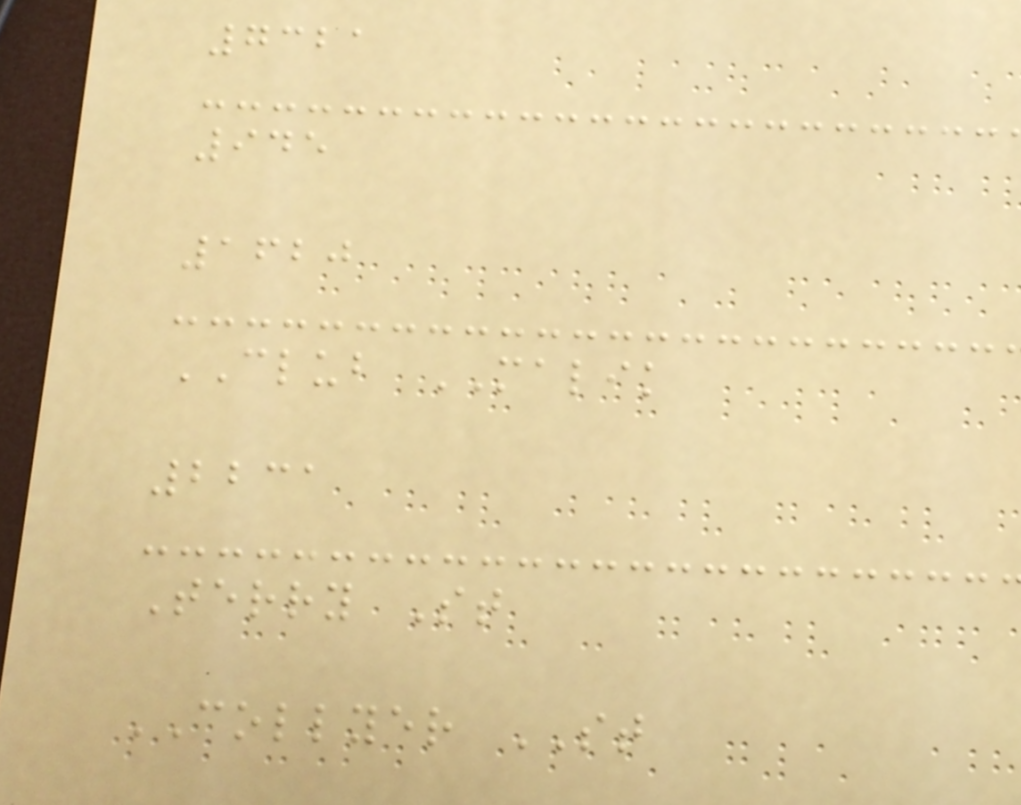7321
945
1620
CLUB MALIK
2231
Terry St
COLLYER ST
